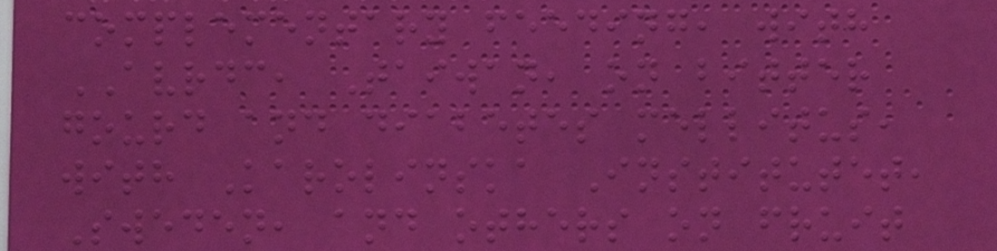complementary feeding, with
AVRDC, Taiwan, on bitter
gourd and diabetes mellitus,
with Karolinska Institutet,
Sweden, and others on fruit
